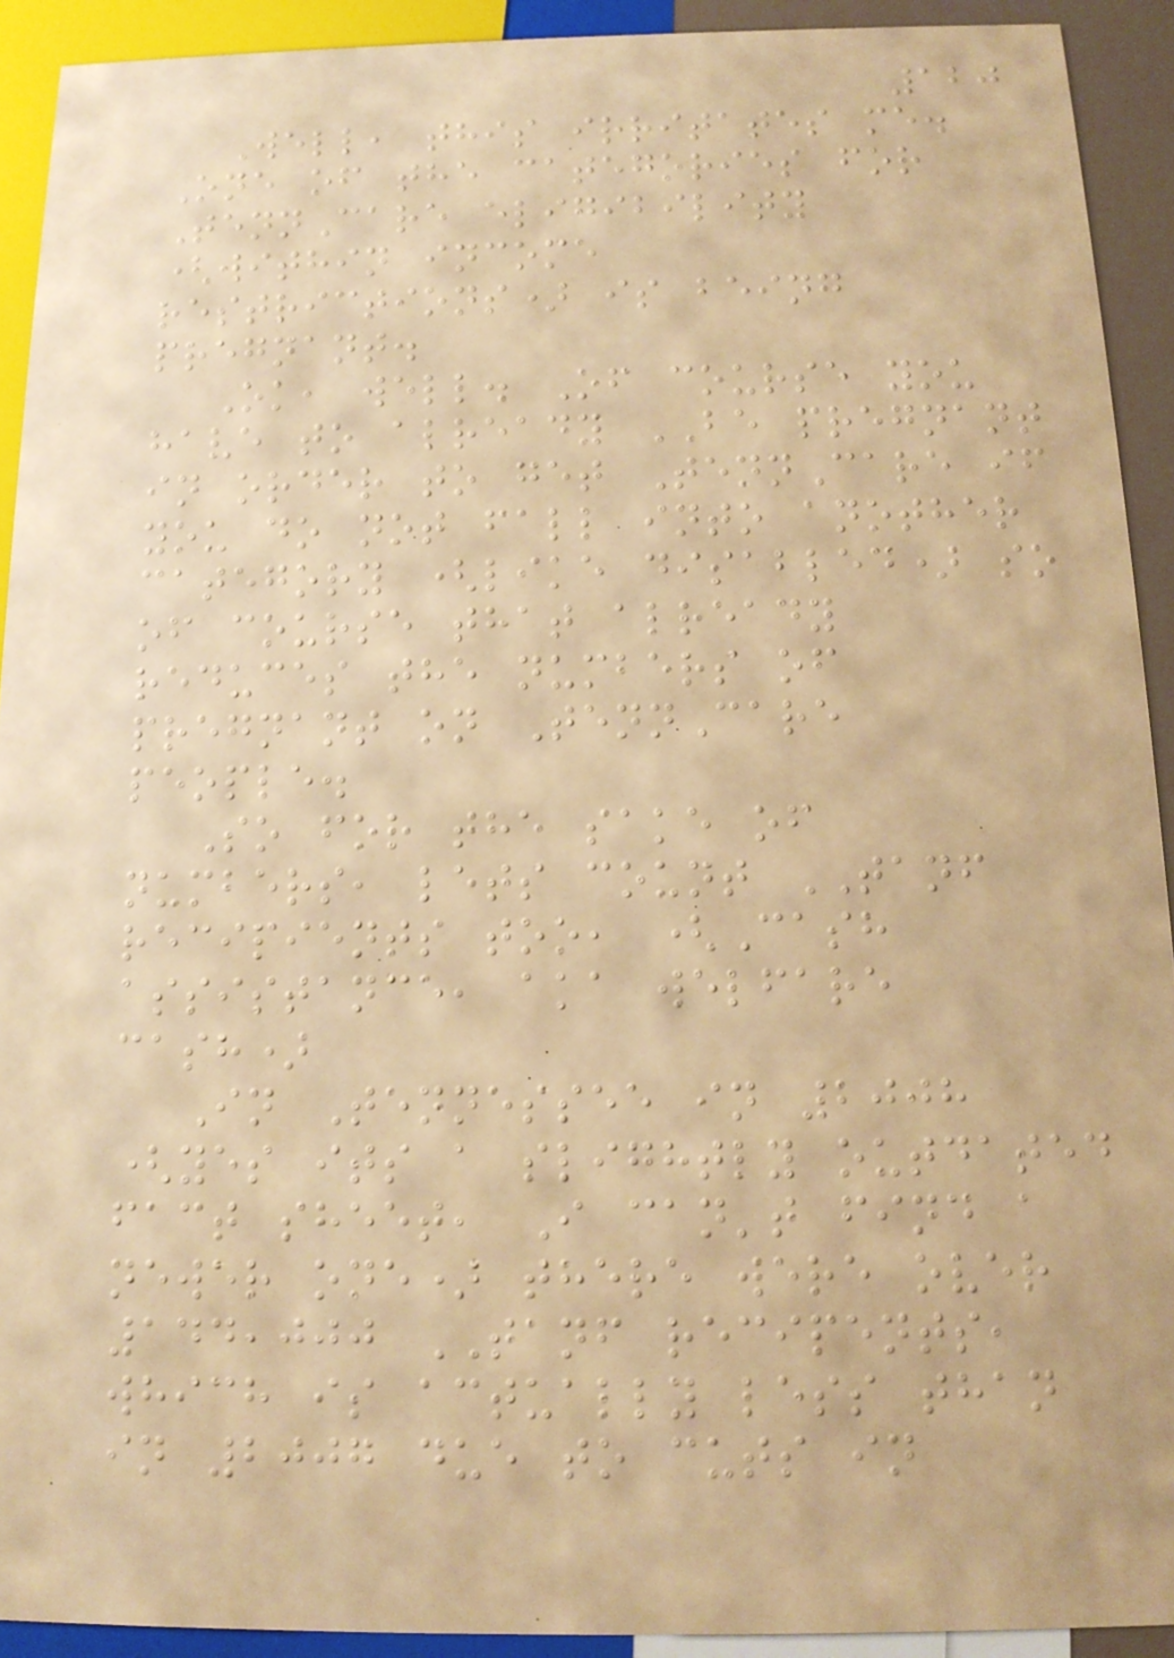120
Well, this irritates me.
One of the categories for
TennCare eligibility
(within income
restrictions) is being
pregnant.
Ok, well. Of course you
have to already BE pregnant
in order to get TennCare if
you do not fall into another
category (like disabled) so
of course that already
reduces the numbers of
pregnant on TennCare
people.
So for the sake of
numbers, lets count TANF
recipients too, (Cash
assistance, aka welfare
cash)
In Tennessee in 2008
(yes its a slightly outdated
fact sheet, I can't find a
newer one) there were over
144,000 TANF recipents,
which is actually less than
in 2007 due to cuts in
